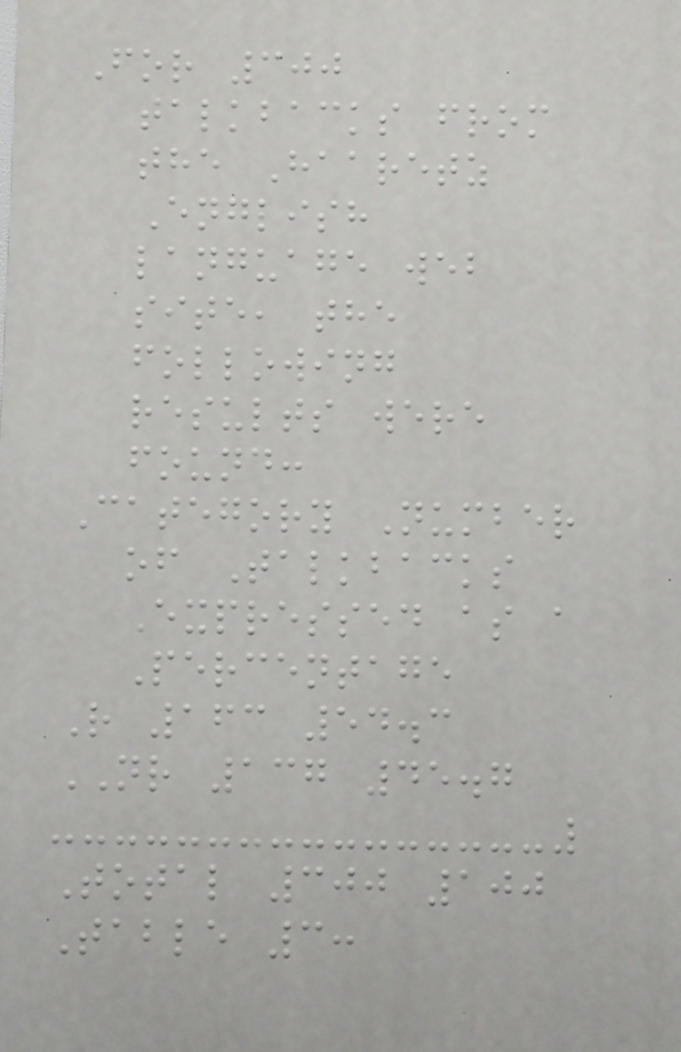For 300
talkbacks from
the Haaretz
English
language web
site, the
following
results were
found:
Category Number
of Talkbacks
Expressed as a
Percentage
R 163 54.3
NR 137 45.7
Total 300 100
Table 3:
